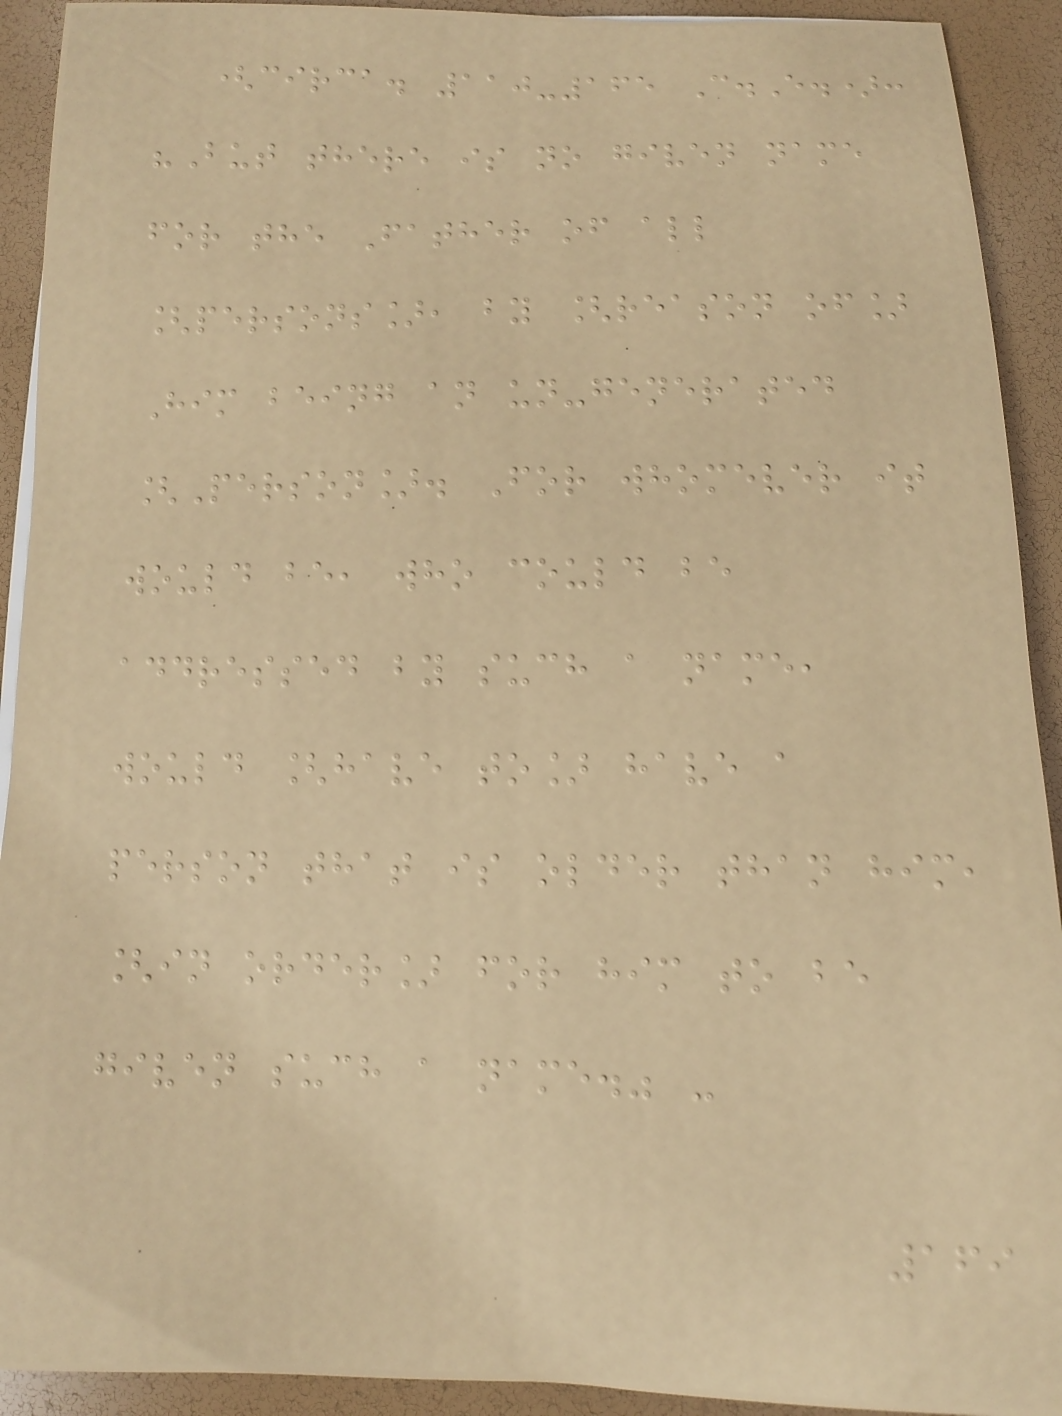(circa. 110-165 C.E.):
"But there is no given name
for the Father of all
[persons], by [reason of]
Him being an un-generated
[Person]. For whomever it
would be, who could be
addressed by such a name,
would [have to] have a
person that is older than him,
[in order] for him to be
given such a name." -
169
